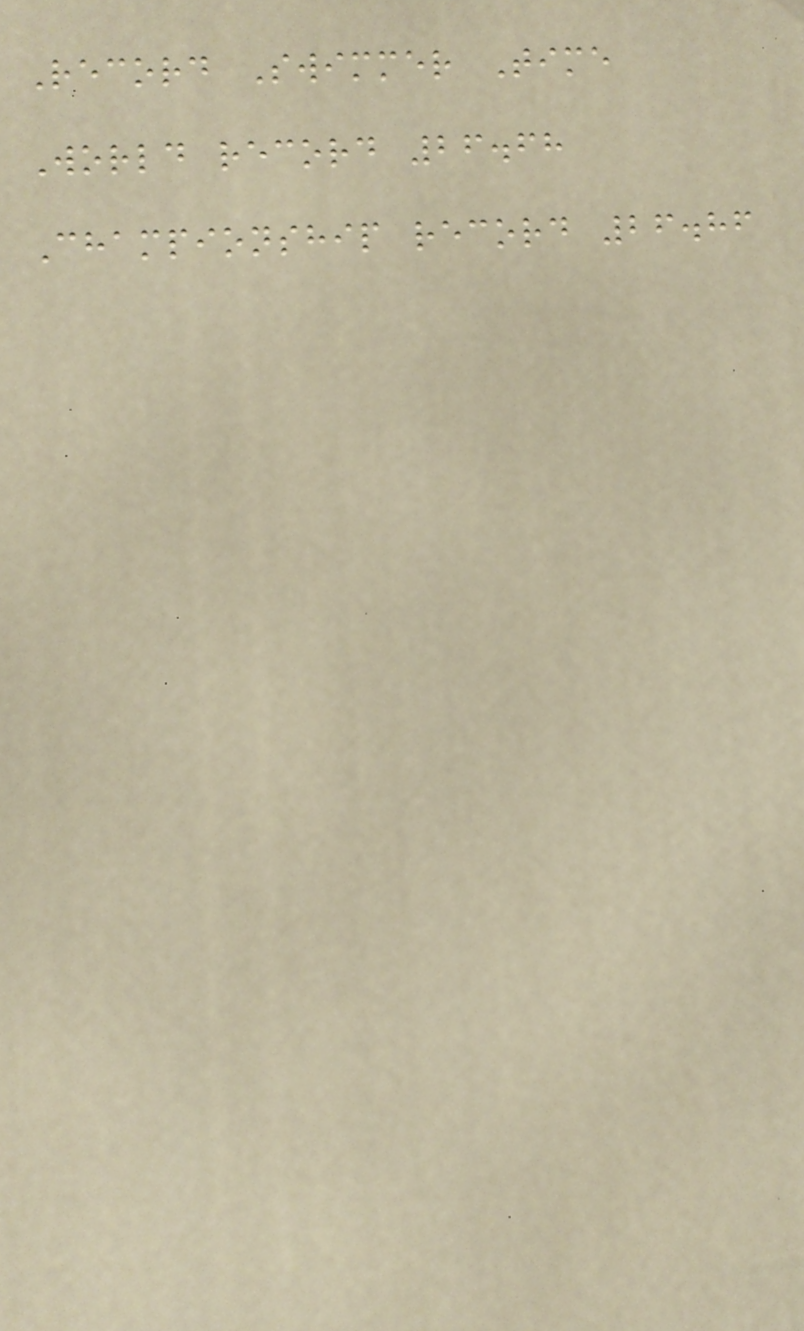Record Swimmer Time
World record 26.68
Championship record 26.86
